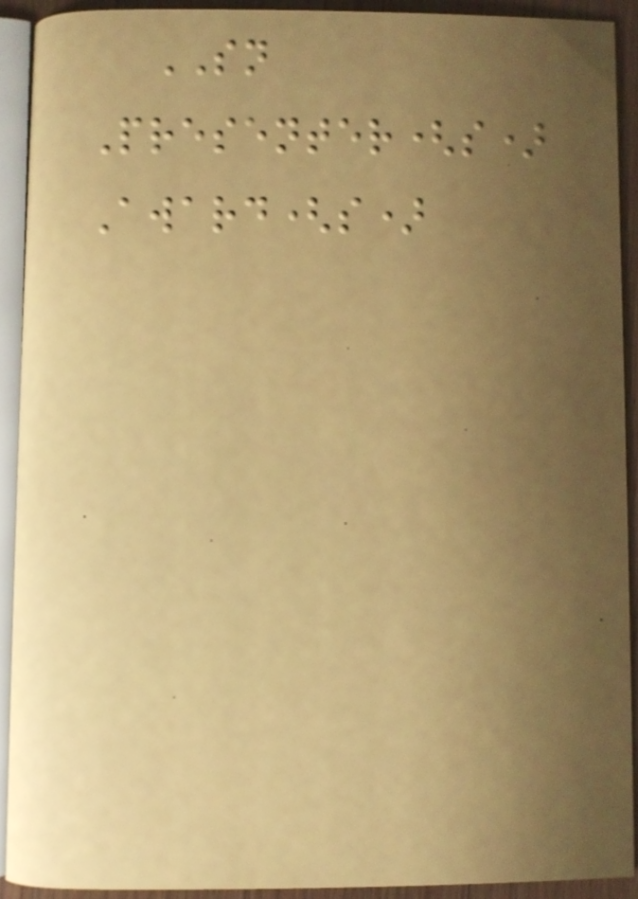SN
Presenter(s)
Award(s)
